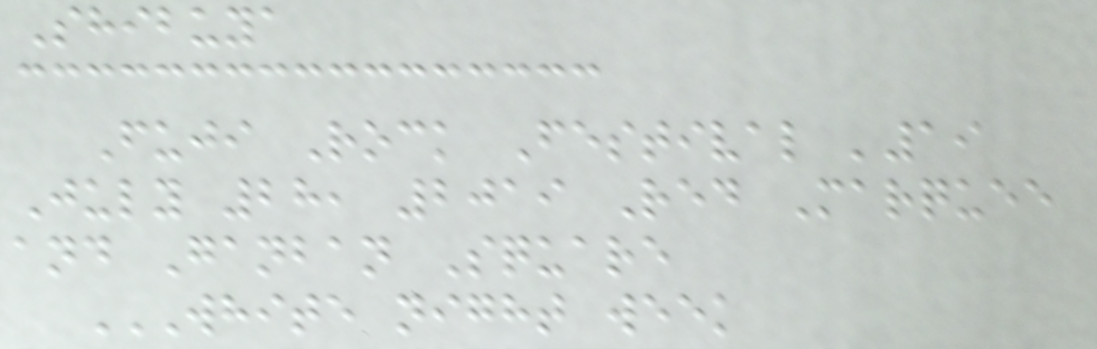Shibuya
Fuji Rock Festival '19
July 28, 2019 Red Marquee
and Ganban Square
WHITE NIGHT WEEK
